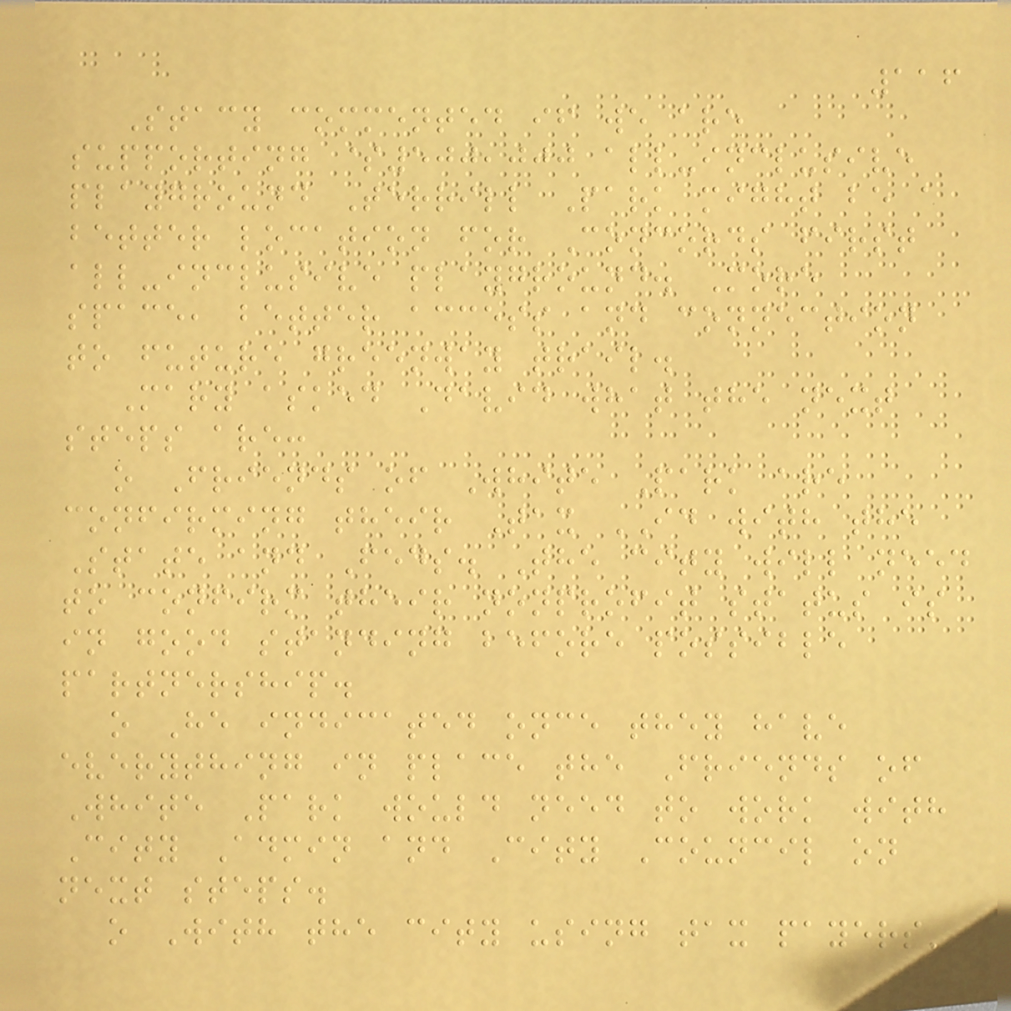116
Stacy commented if we are
supporting $500,000 all-inclusive
playground Terrill Park might be a
better location for Concords first
all-inclusive playground. More
space, better access and connection
to future greenway trail.
Mary asked David what the next
steps are:
o Friends of White Park are
confirming their Tax ID with the
State and Feds. The city will need
to confirm their nonprofit status is
in good standing before possible
partnership.
o He indicated once they have
everything in place the Friends of
White Park would need to work with
City Admin and City Council on
next steps.
o With the city using tax payers'
